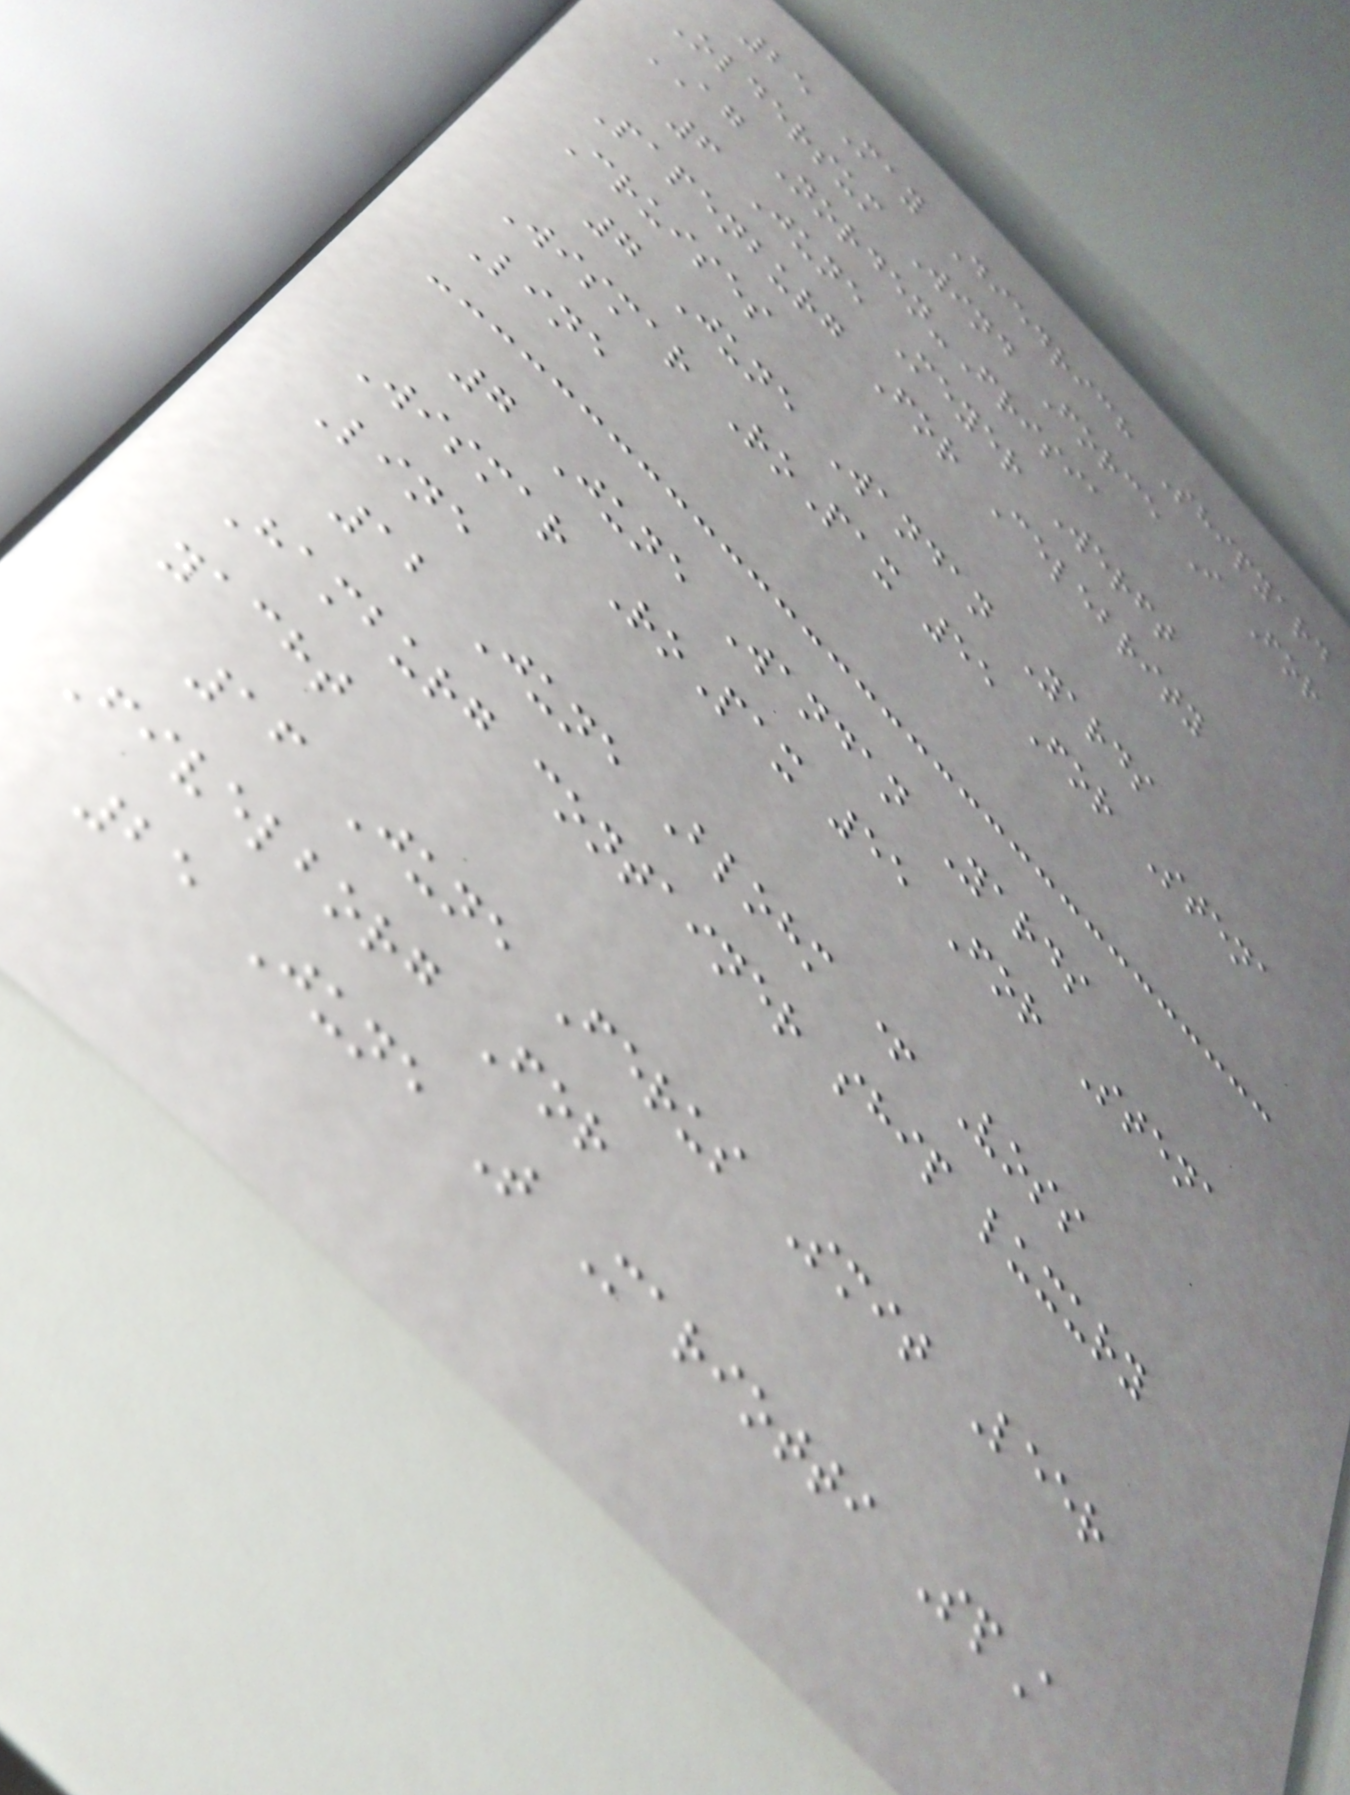25 May Diedrich Shipyard
Oldersum Wind Force I For
AG Norden-Frisia
6 June Meyer Werft
Papenburg For Celebrity
Cruises
7 June Wandan Yards
Wismar RoPax 55 For Stena
Line
7 June Wandan Yards
Wismar RoPax 55 For Stena
Line
12 June Blohm + Voss
Hamburg container ship luxury
yacht
16 June Ferus Smit Leer
Fivelborg For
25 June T Mariotti SpA
